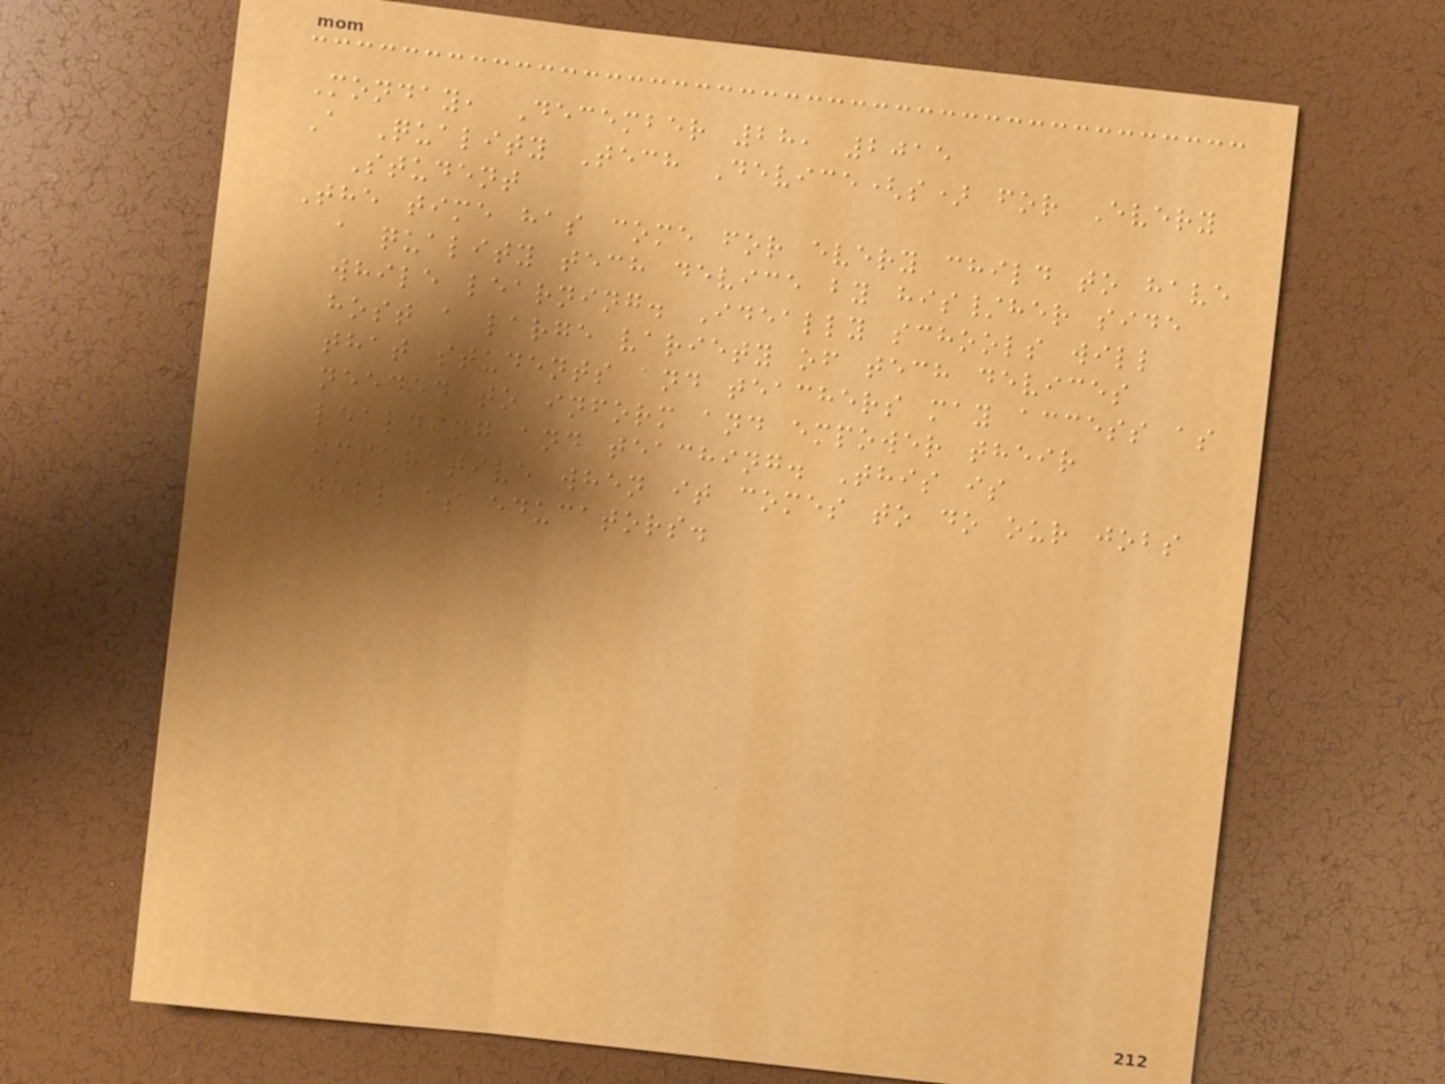Monday, December 28, 2015
A Quality Tech Device(s) for Every
Student
The time has come for every child to have
a quality tech device by his/her side
while learning. Ideally schools will
host a large variety of tech devices
that students and teachers may access as
needed to inform and empower their
learning and teaching. This is
imperative when it comes to do our jobs
well as educators.
